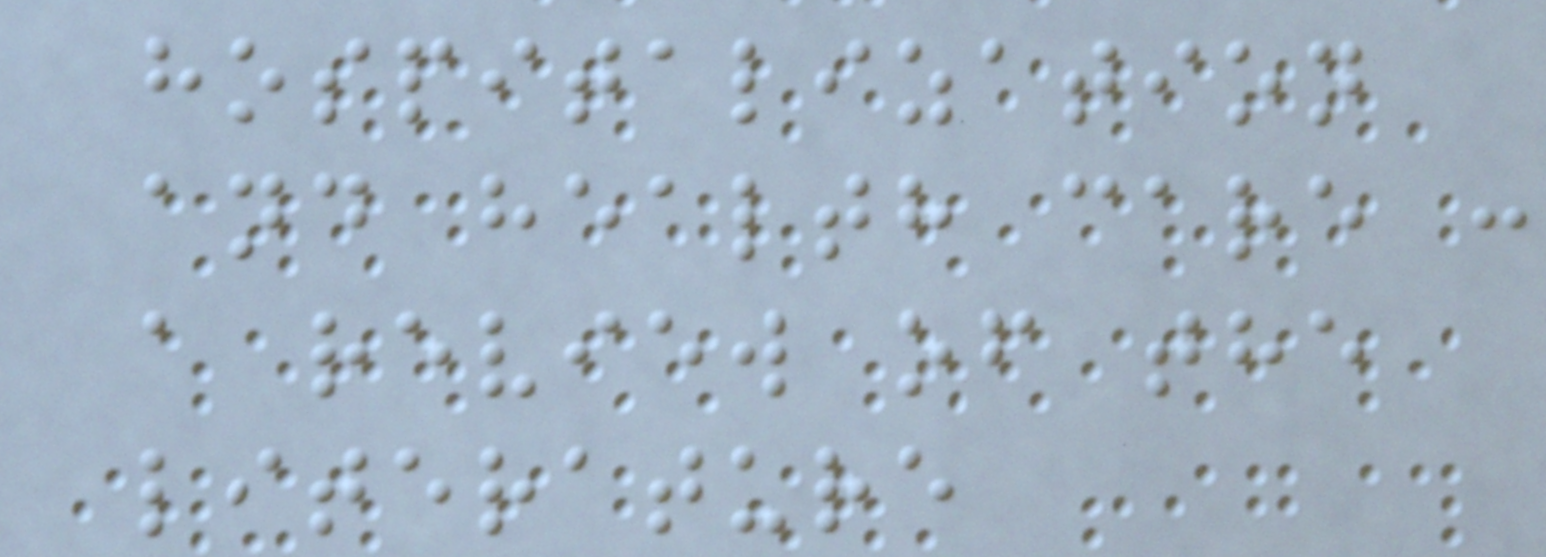hospitalization
and health care :
a review of the
literature
